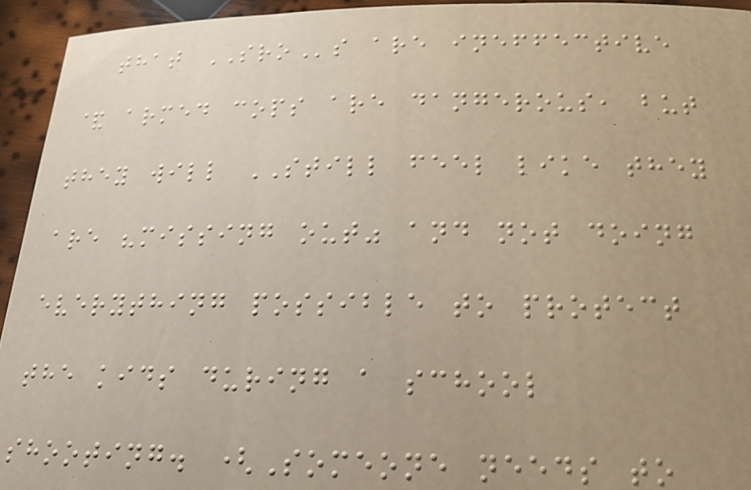that SROs are ineffective
& armed cops are dangerous, but
they will STILL feel like they
are "missing out" and not doing
everything possible to protect
the kids during a school
shooting. (Someone needs to
